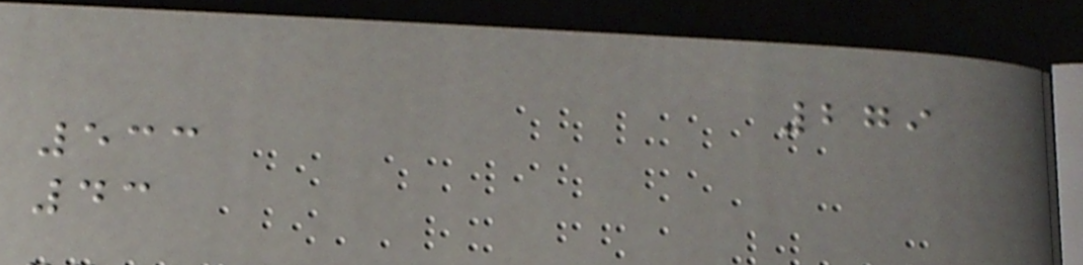279
533
43
